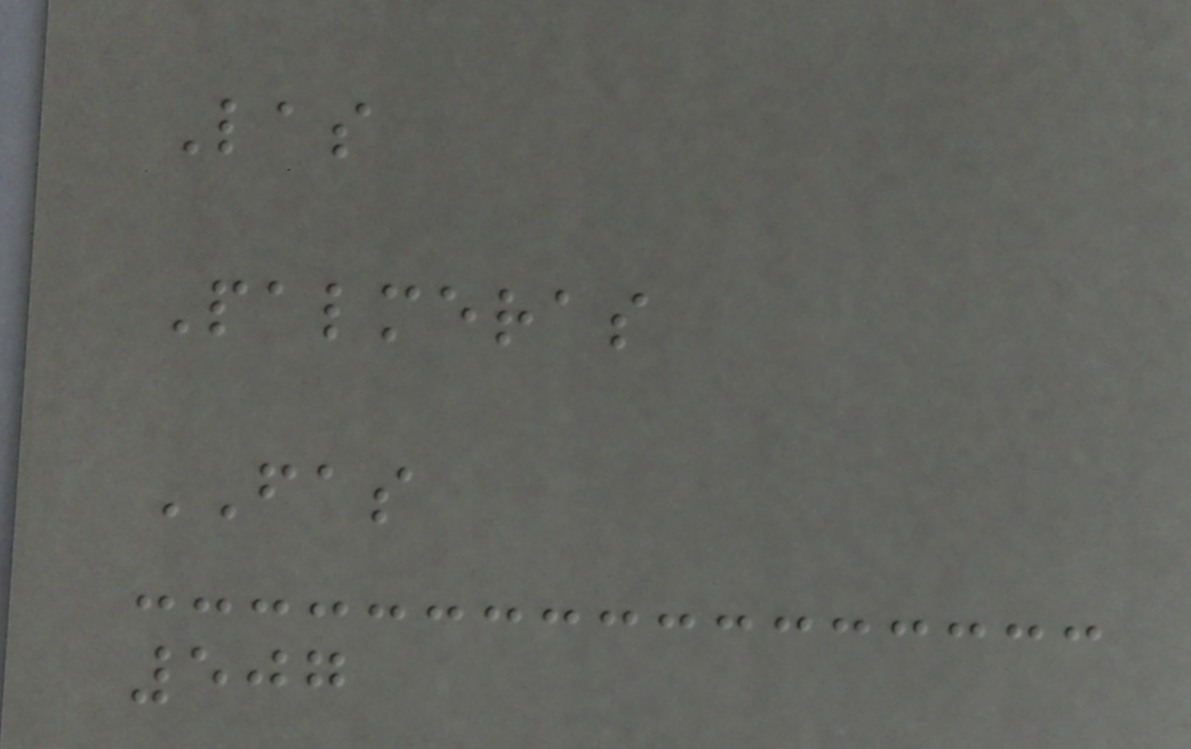Las
Palmeras
FAS
507
